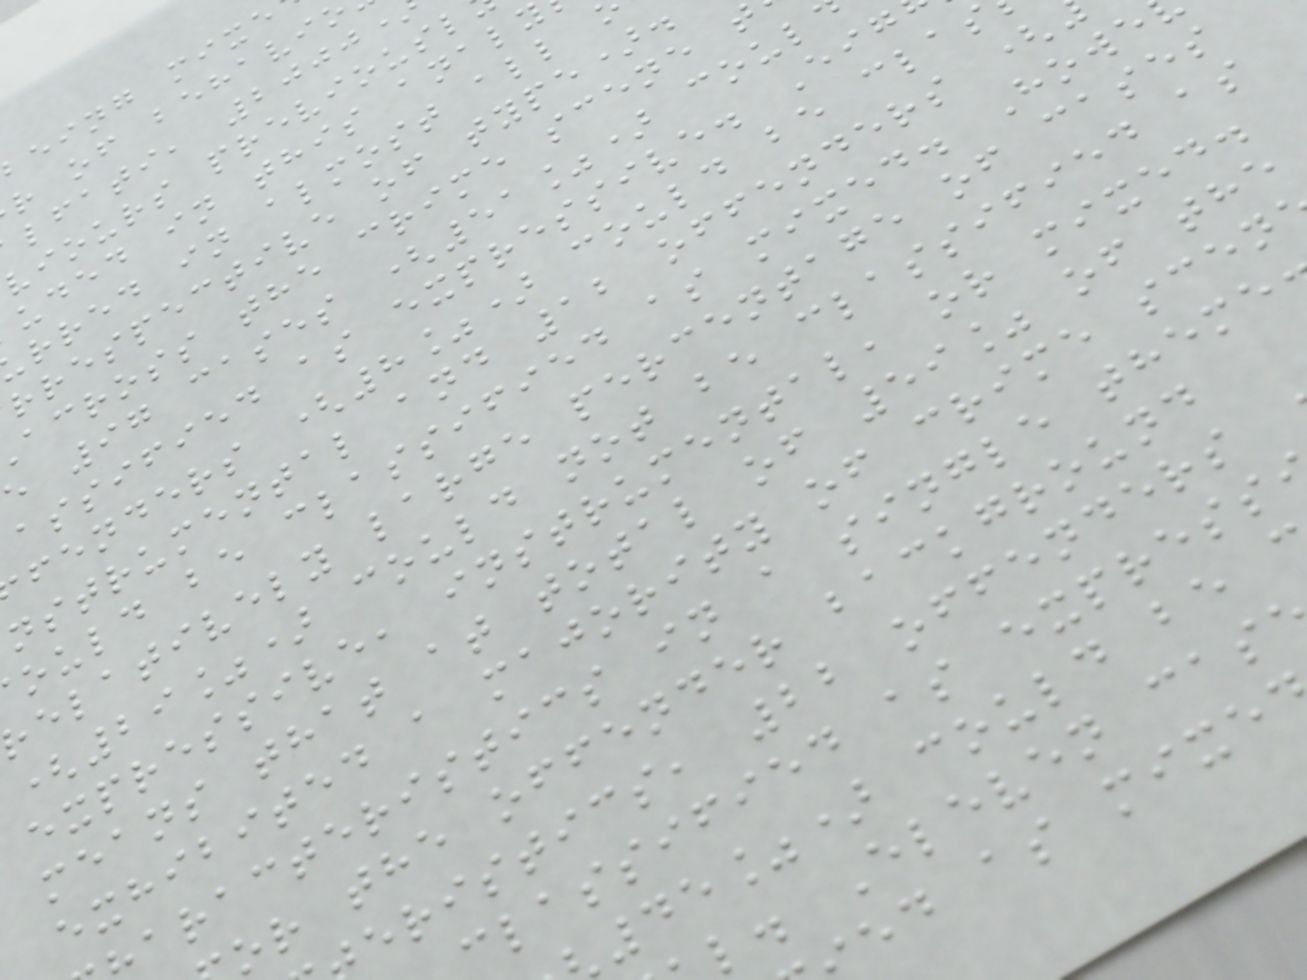eing mixe
r of behavi
lfati, 2000
viours previousl
uded in this analy
rred in almost all
rrespective of type).
across the crime scene t
e 97 cases (51%) coul
assified as expressive. Eig
fenders (8%) could be clas
nstrumental and 12 offenders (
ould be classified as mixed. Howe
elatively large percentage of cases
(29%) could not be classified as
expressive, instrumental, or mixed.
means that at total of 59% of the
exhibited a majority of crime scen
aracteristics in a single theme
or the offender background
eristics, 22 offenders
classified as express
45%) could be
l. Eleven cas
ed as mixe
